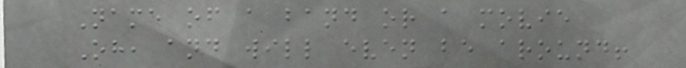Name of a band or a movie
Oh, and will even be around!
